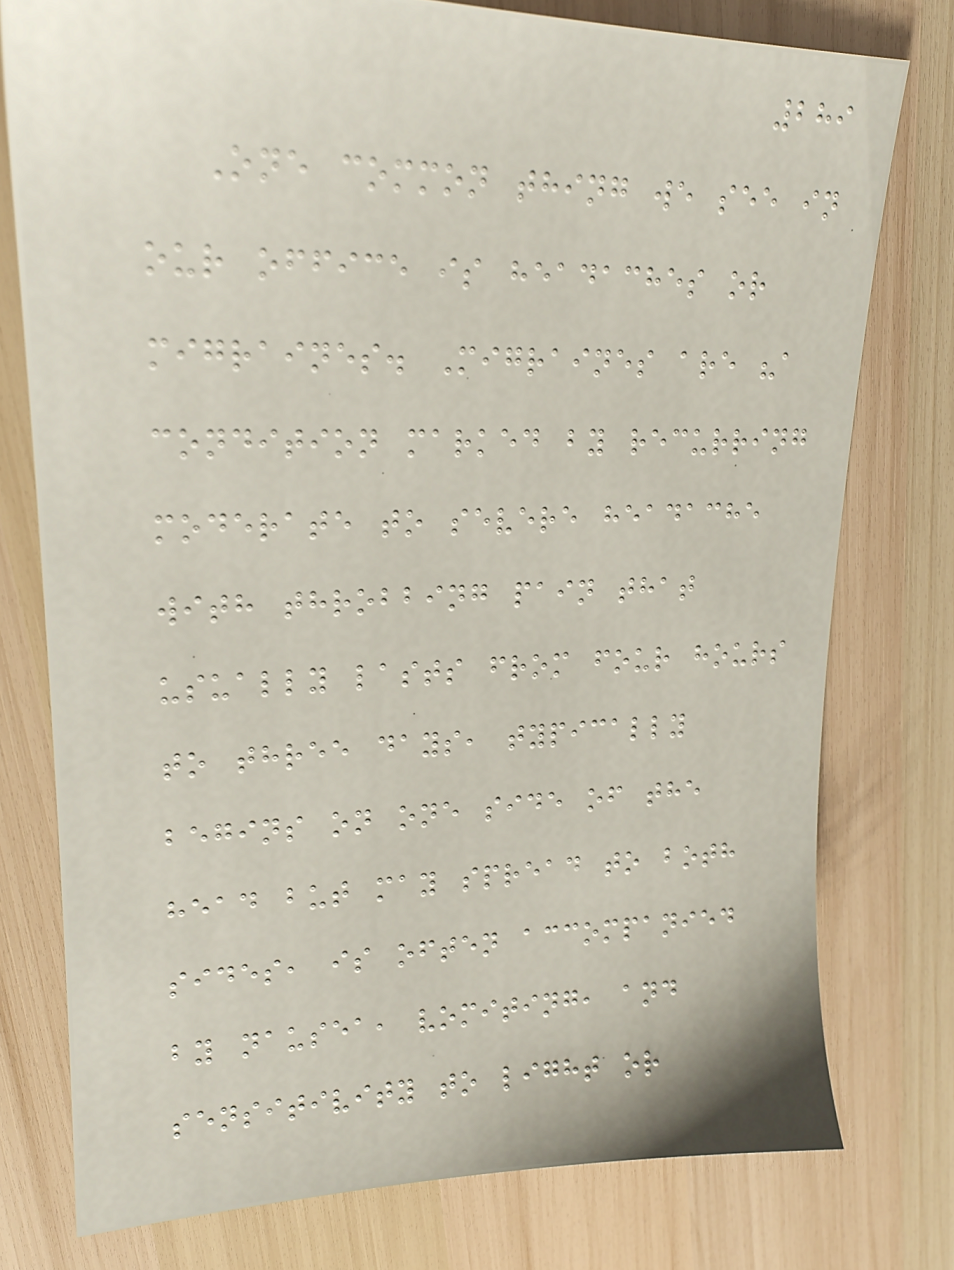289
One common thing we see in
our office is headaches or
migraines. Migraines are "a
condition marked by recurring
moderate to severe headache
with throbbing pain that
usually lasts from four hours
to three days, typically
begins on one side of the
head but may spread to both
sides, is often accompanied
by nausea, vomiting, and
sensitivity to light or
